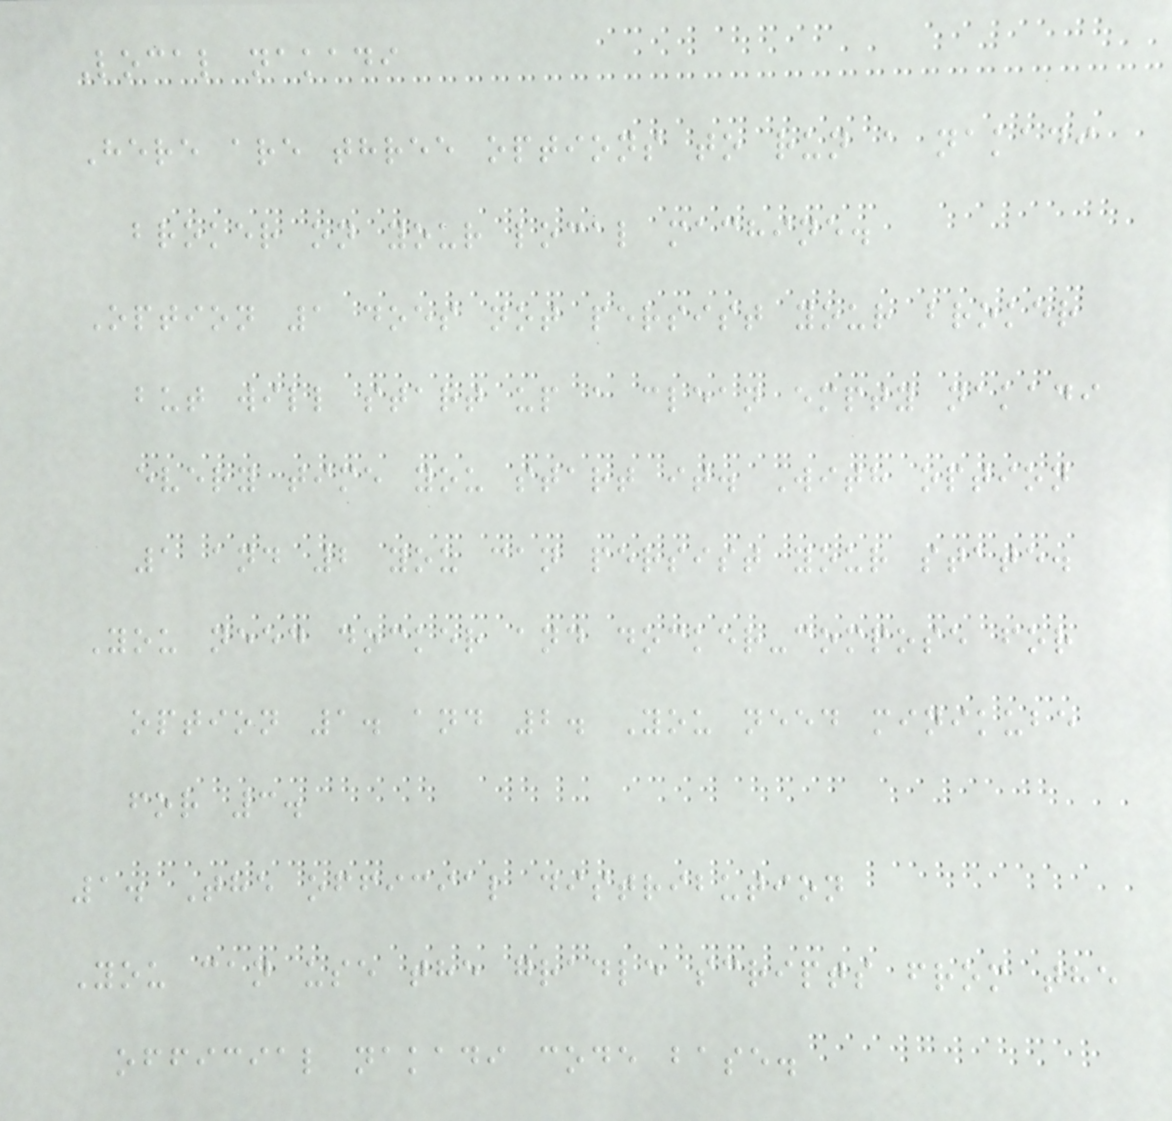Local nakadi
Here are three options to run a nakadi
broker on your local machine.
Option 1 does not persist your broker
but will start up a clean empty nakadi
every time you start it. With option
1 and 2 you can persist your state.
You need docker and docker-compose for
option 1. and 2. You need minikube
for 3.
1. The official distribution
You can use the gradle scripts from the
official nakadi code base.
